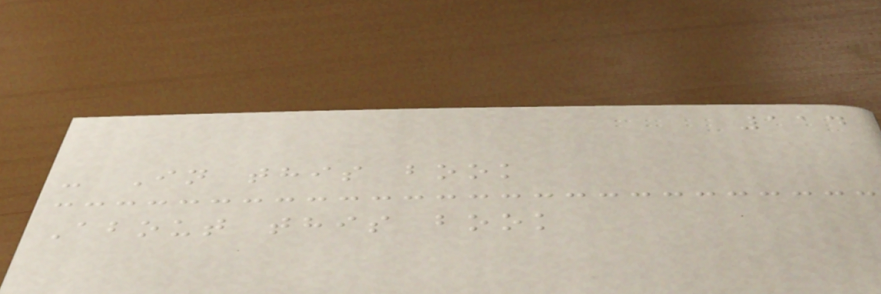114
- In this book
About this book
